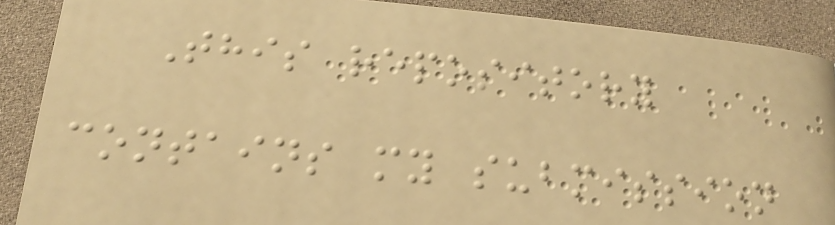This repository
contains my submission
